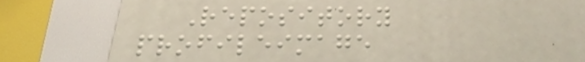Repository
profileimage
